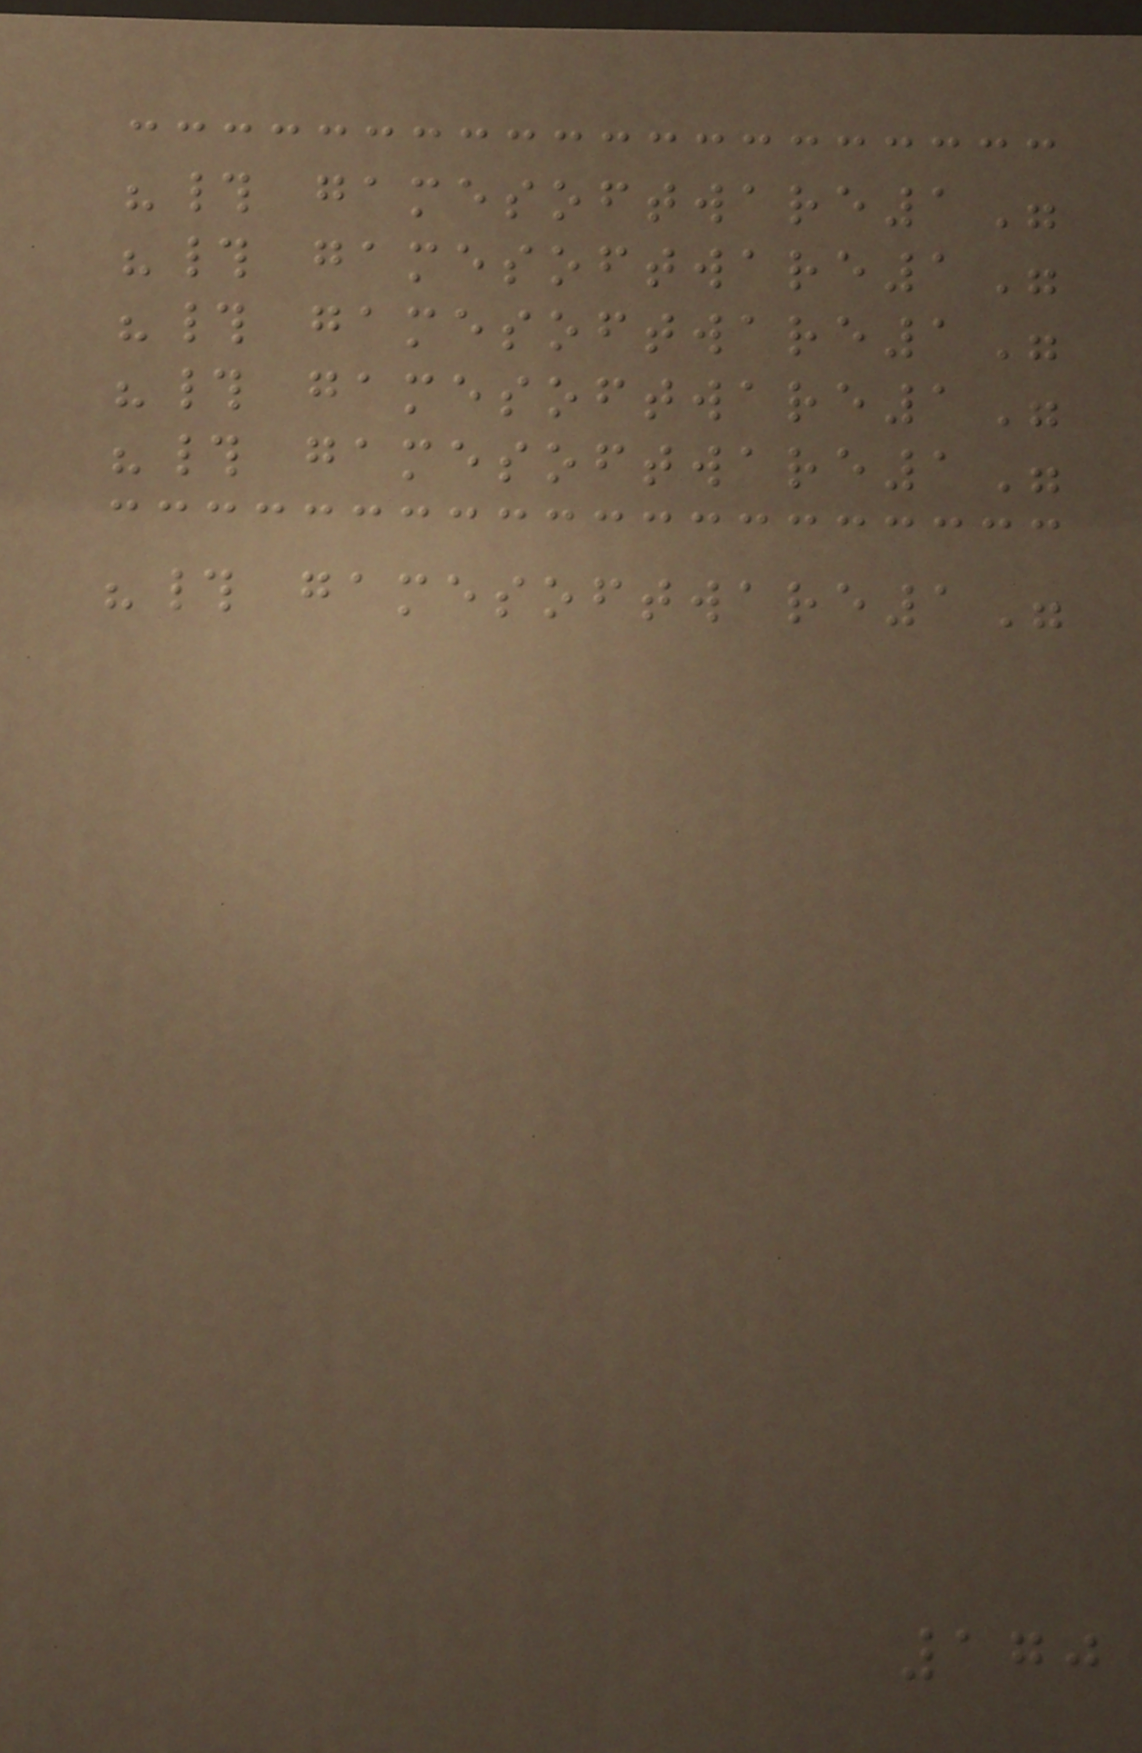"# gamesoftware1"
"# gamesoftware1"
"# gamesoftware1"
"# gamesoftware1"
"# gamesoftware1"
"# gamesoftware1"
170
